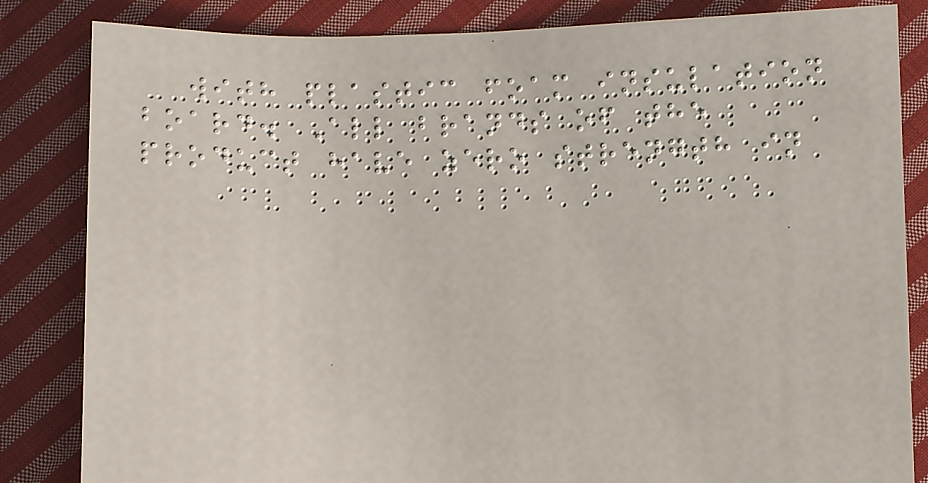with plastic foam insulation
board. All brands of the
product have zero strength in
